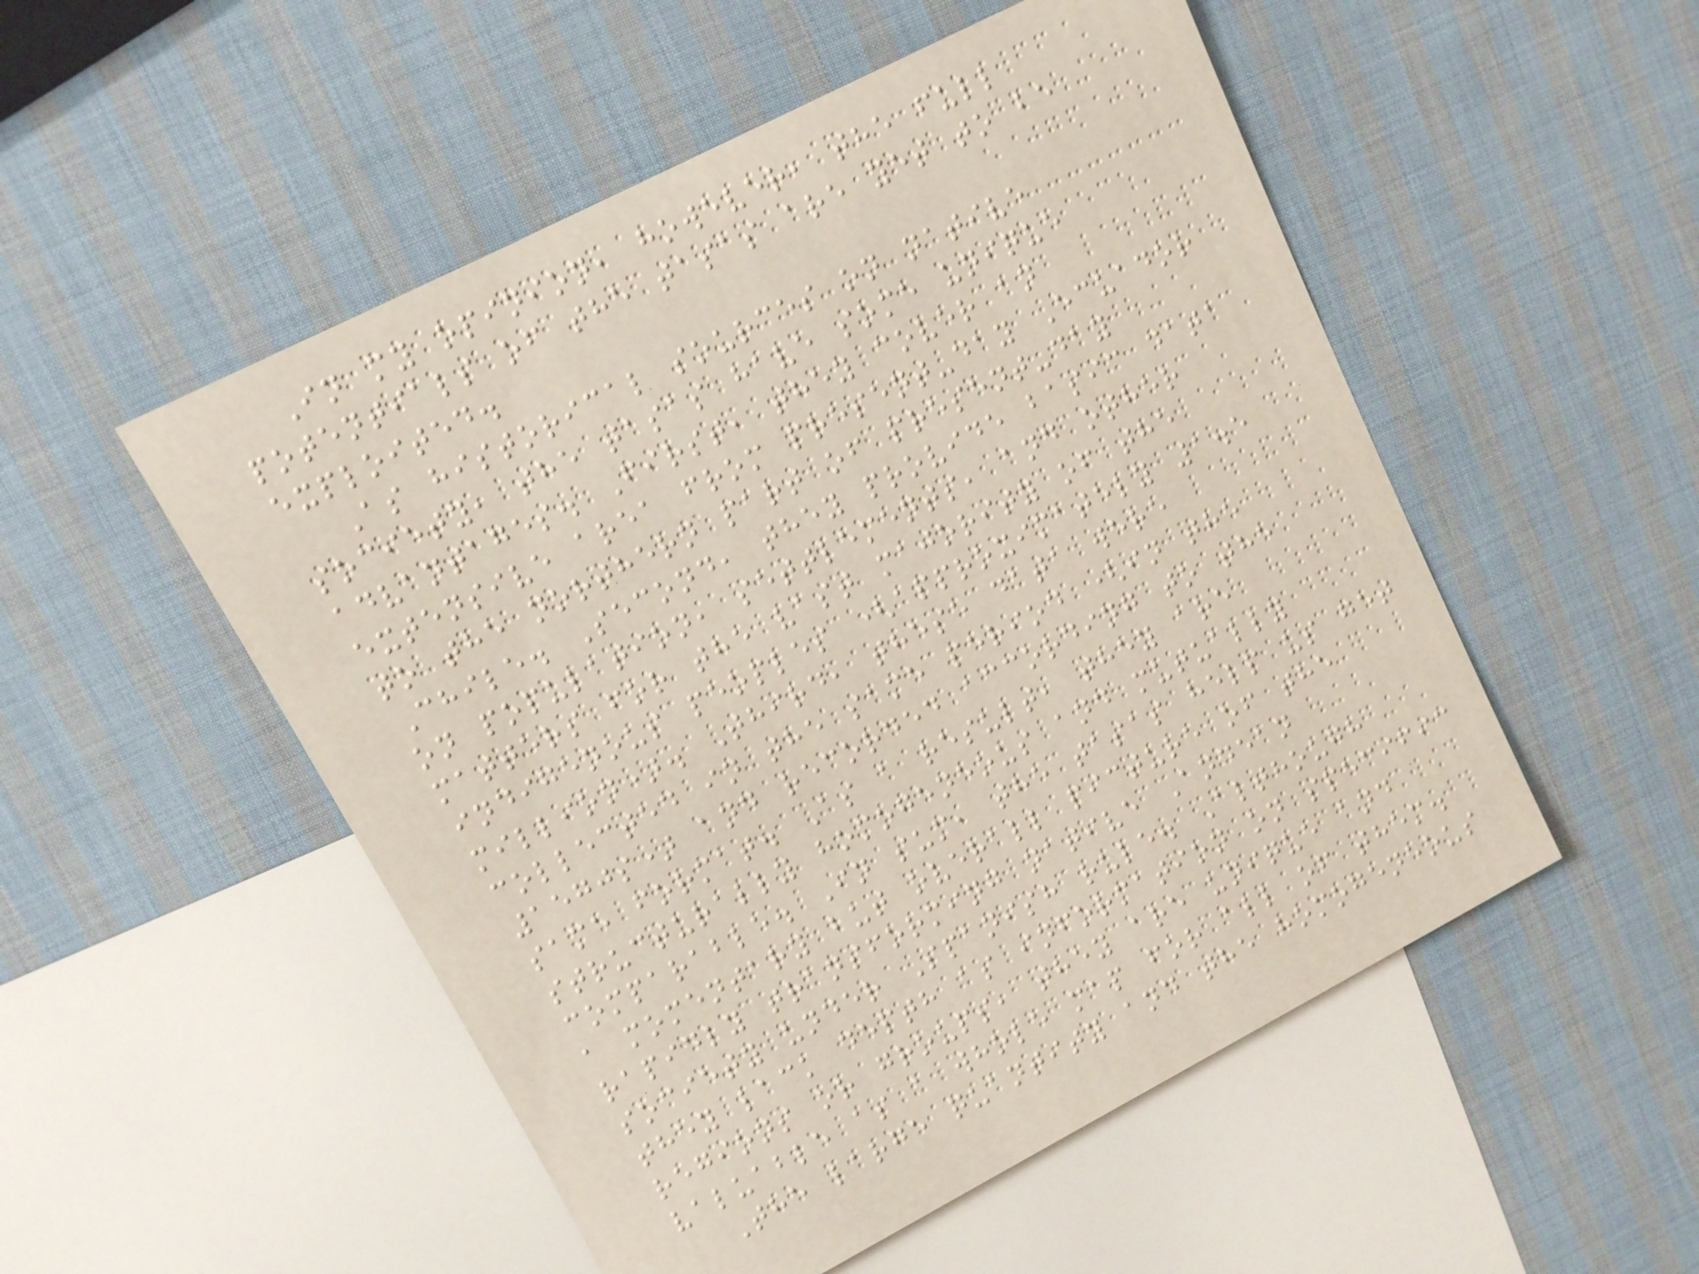In my opinion, however, the full
potentials of the tasas are yet to be
exploited.
As historical sources on native
society, the tasas have some unique
advantages. First, they cover an
extensive area from present-day Ecuador
to the northern part of present-day
Chile. Second, they provide basic data
on population, settlements, and other
matters for the vast majority of the
indigenous peoples (approximately 1.5
million). Third, these data were
collected in the same period (in the
1570s) and recorded according to the
same format. As a result, they are
structurally homogeneous and mutually
comparable. In sum, the tasas help us get
a momentary but overall picture of the
rapidly transforming native Andean
society under Spanish rule. Although
they lack depth as information on specific
regions or groups, they are unique and
valuable as a whole map for all of them.
The large quantity and the homogeneous
